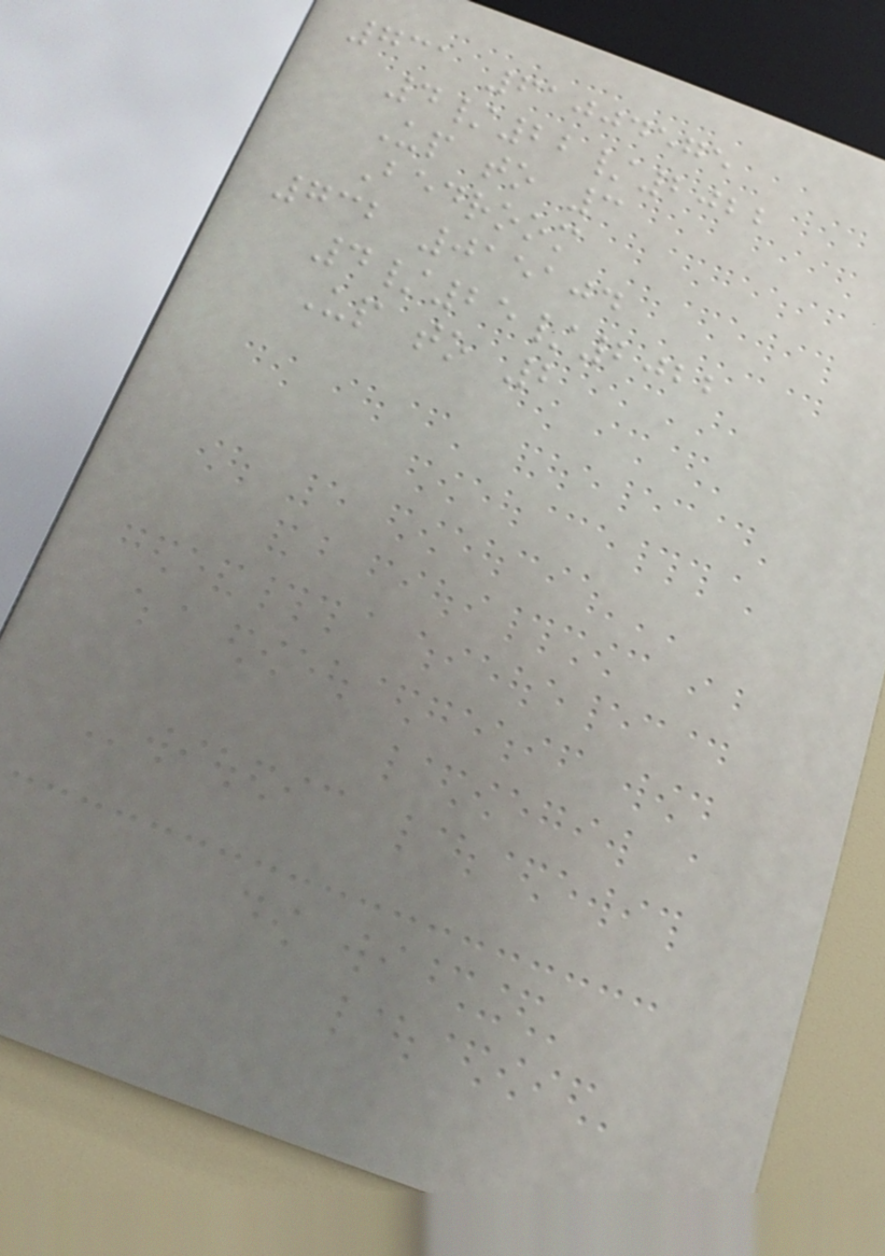731 61004575
4/22/2022
Up to 3
Bedroom
732 015104
4/25/2022
Up to 2
